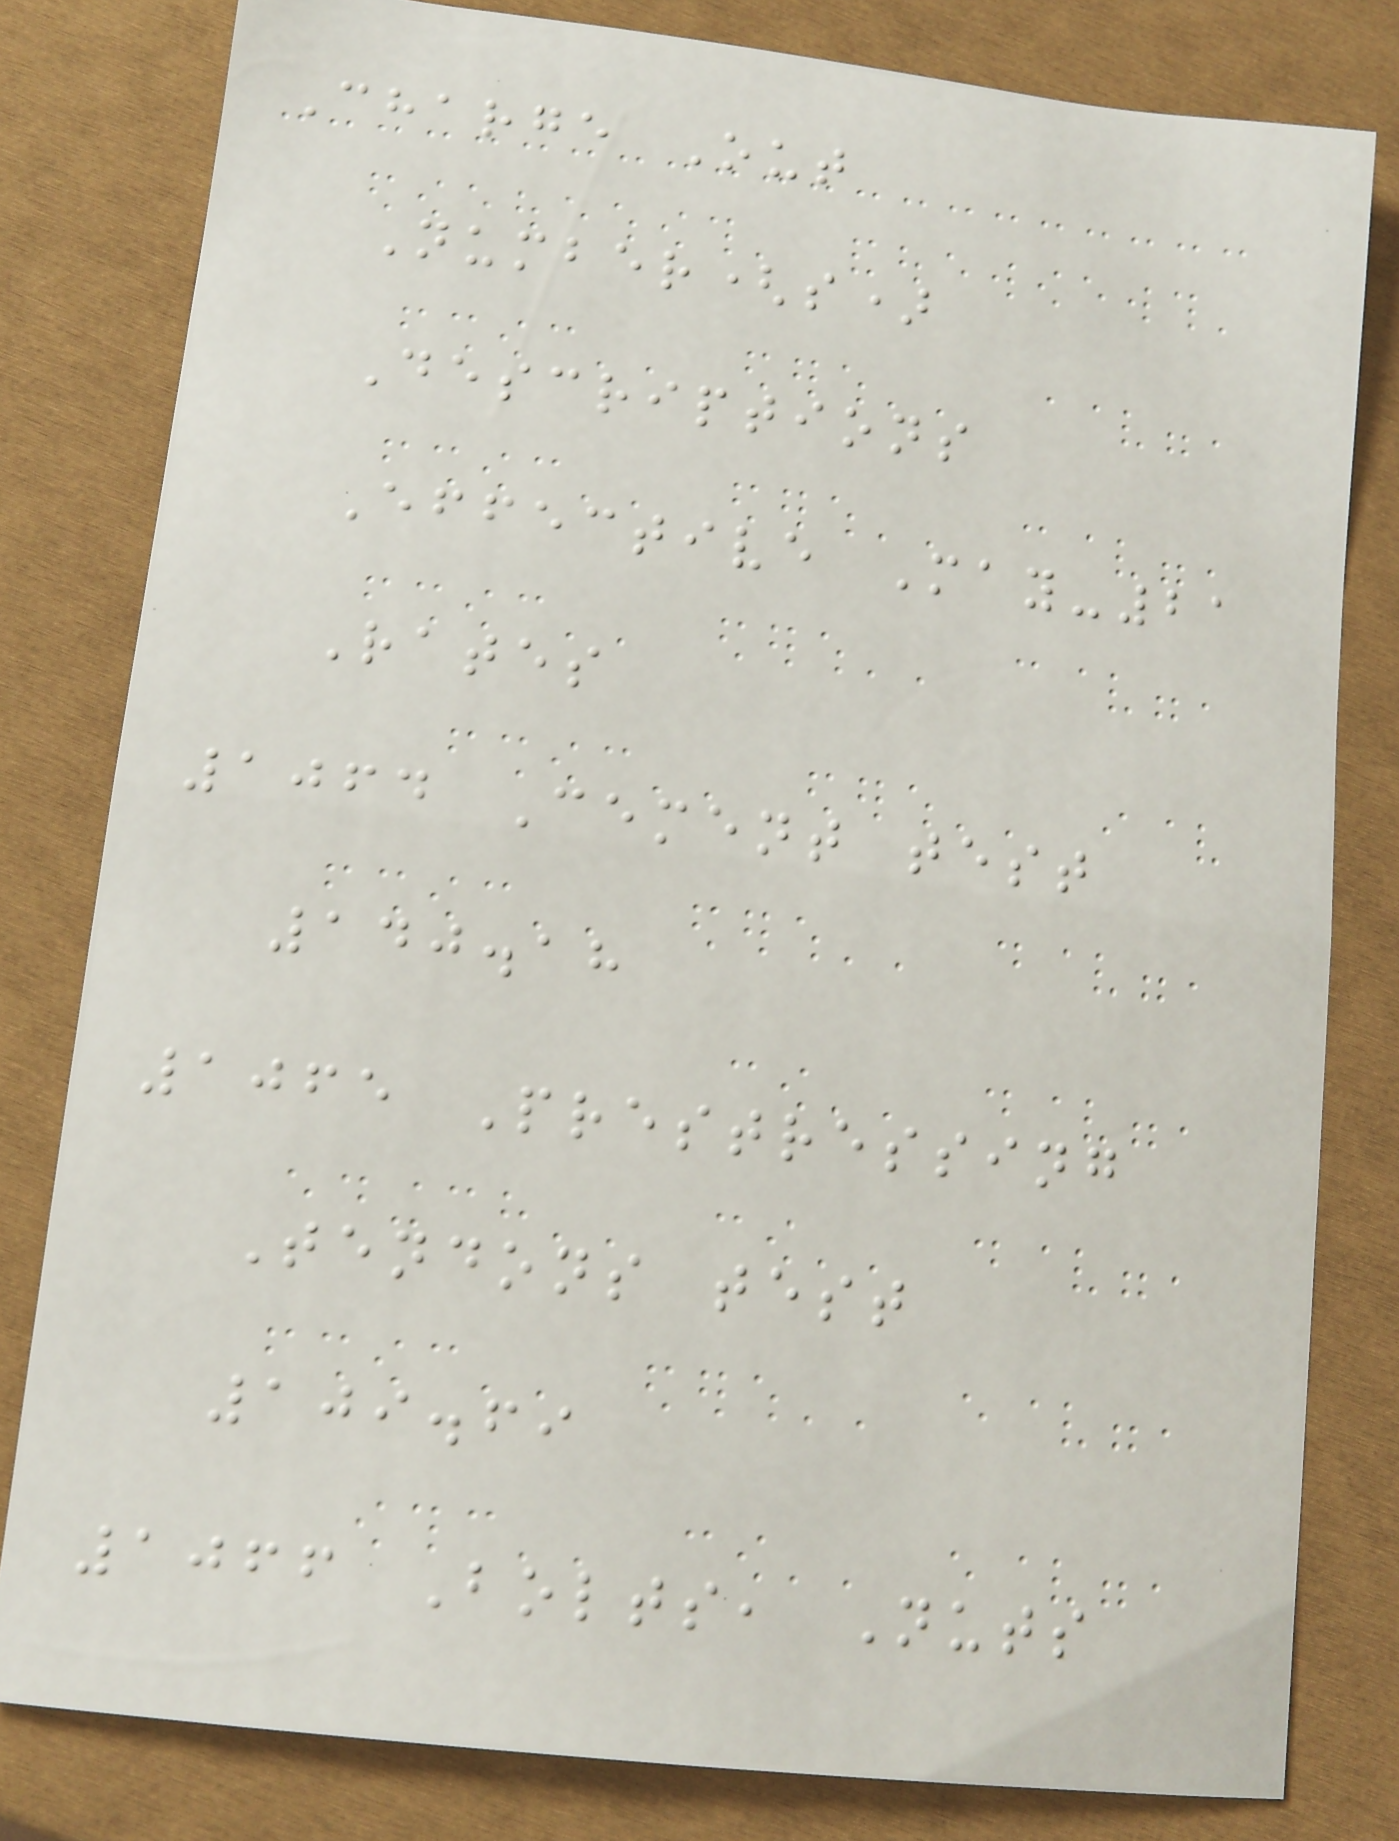Charge Out
Number(s)
Descriptions
Effective May-21
Rates
1064 Cement test
140.18
1065 Prestressing
Tendons test
109.69
1066 Bolts, Nuts
